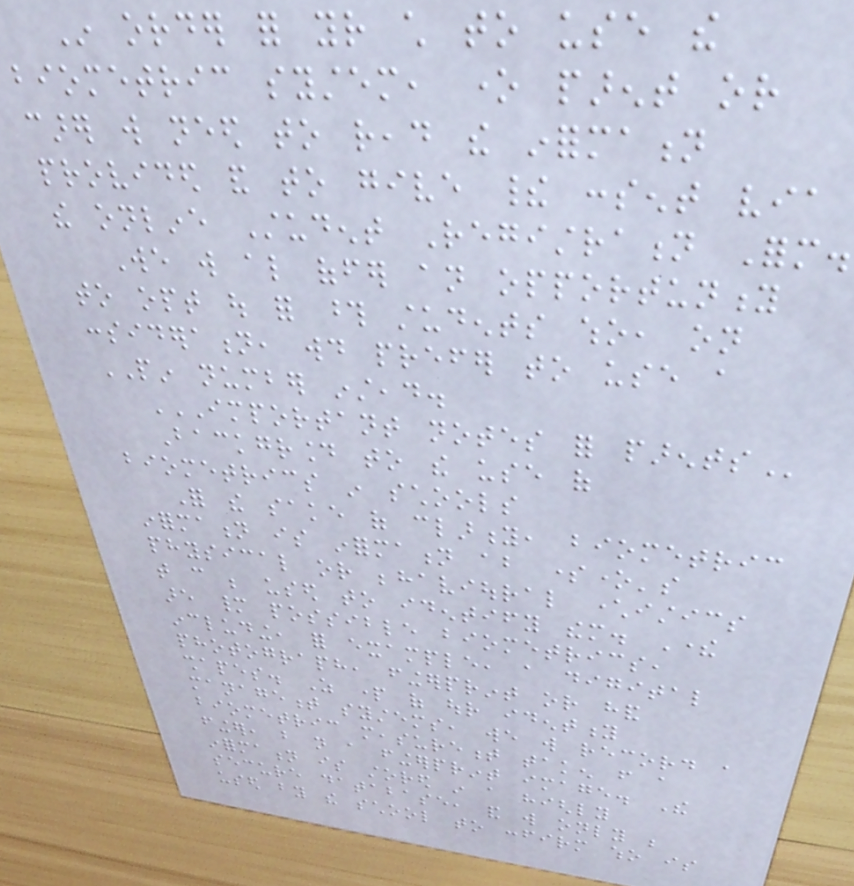In order for your child to use the
biometric system, one parent or
carer will need to read the information
provided and to give their consent via
the online Student Registration Form.
We will also offer an opportunity
to opt out for those students who, on
consideration, would prefer to use a
PIN number instead.
IMPORTANT NOTES FOR PARENTS
Background to the use of
biometrics in schools
For the sake of clarity, biometric
information is information about someone's
physical or behavioural characteristics
that can be used to identify them. There
are many possible biometrics,
including, for example, a digital
photograph, fingerprint or hand
shapes. As part of our identity
management systems, we will record a
biometric measurement taken from a
finger, but not a fingerprint image. The
information is stored in a highly
secure database, and will only be
used by the school to confirm who is
